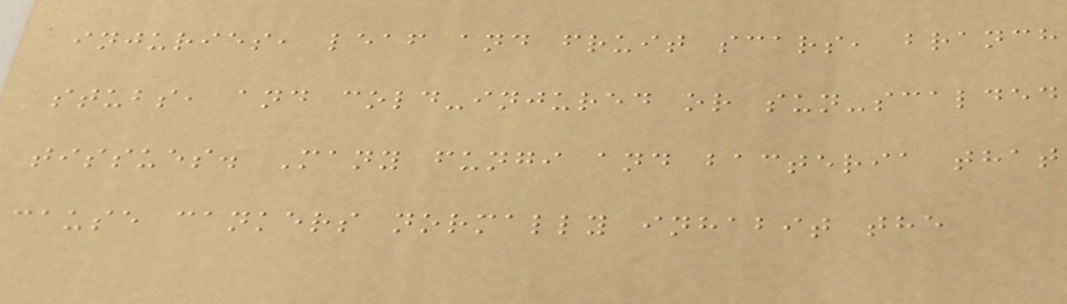injuries, leaf and fruit scars, branch
stubs, and cold-injured or sun-scalded
tissues. Many fungi and bacteria that
cause cankers normally inhabit the
